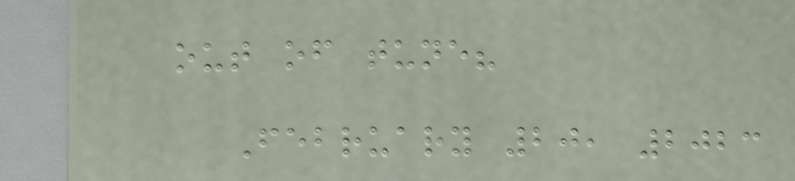out of tune?
February 20, 2023
